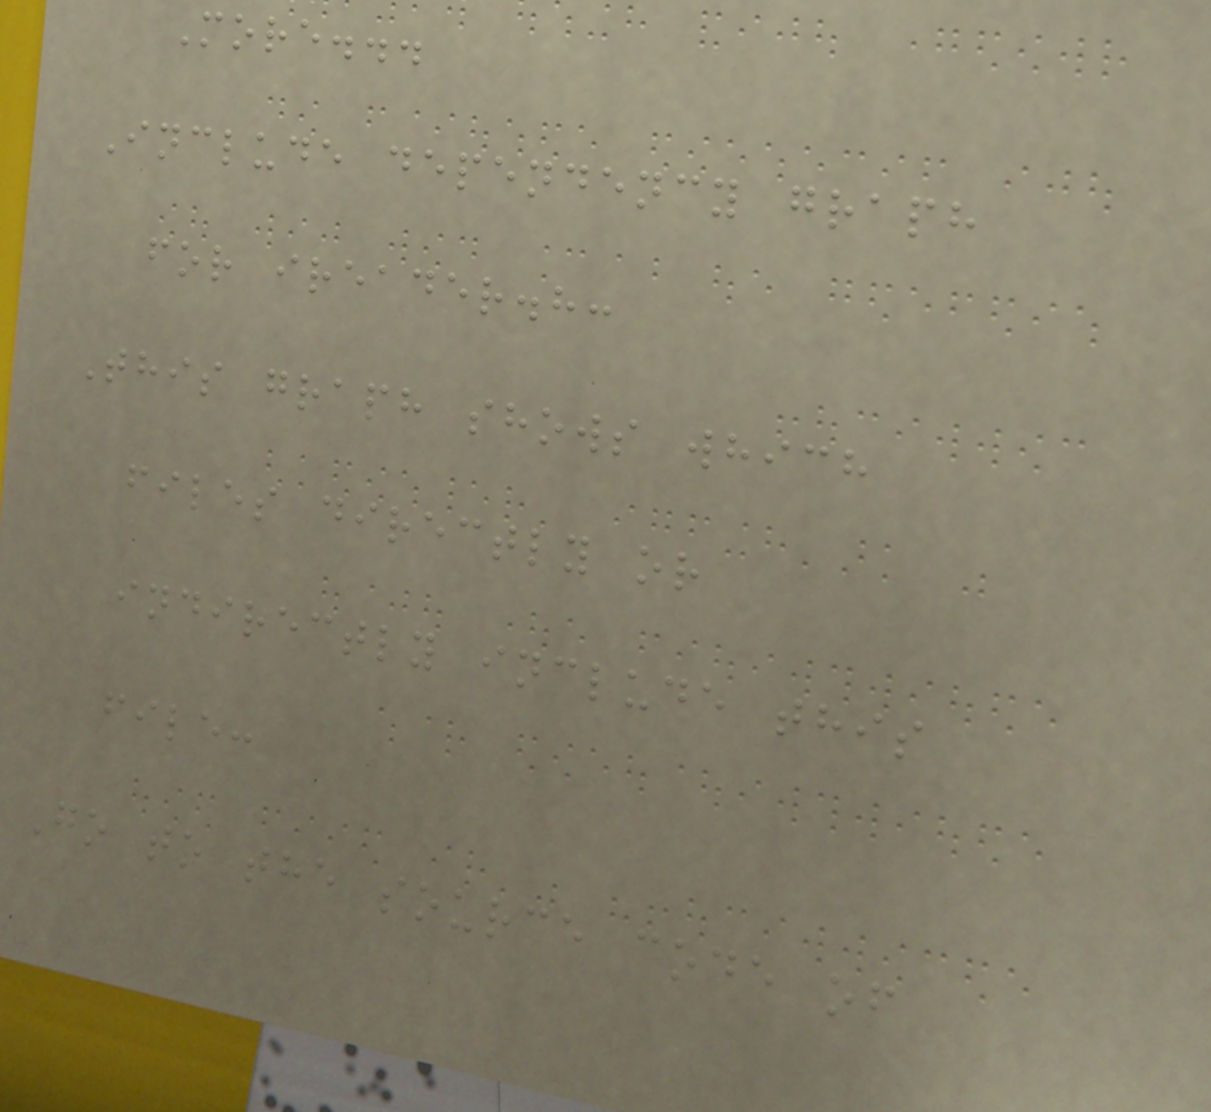More...
Include dependency graph
for ireader.h:
This graph shows which
files directly or
indirectly include this
file:
Go to the source code of
